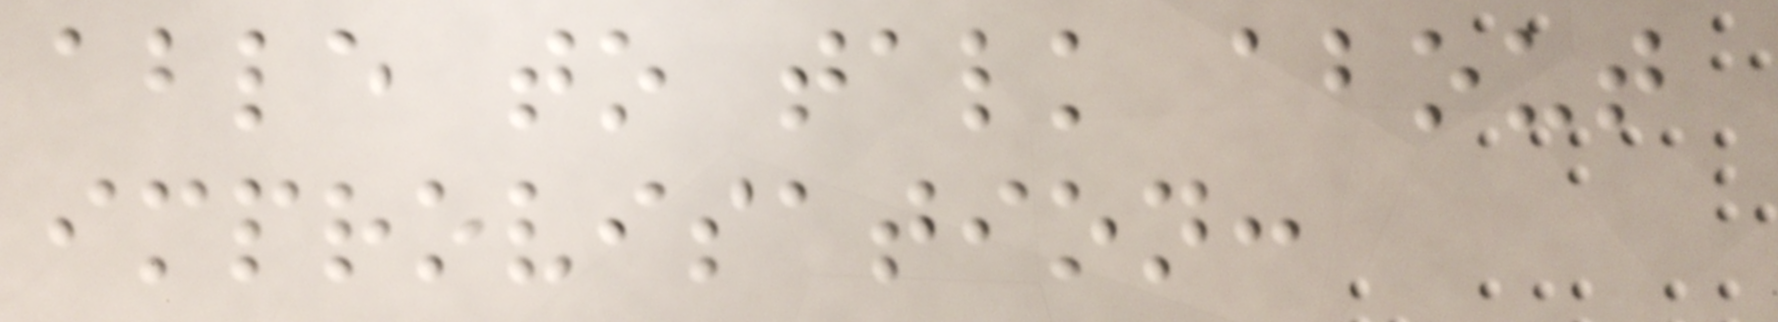able to talk about
improvisation:
